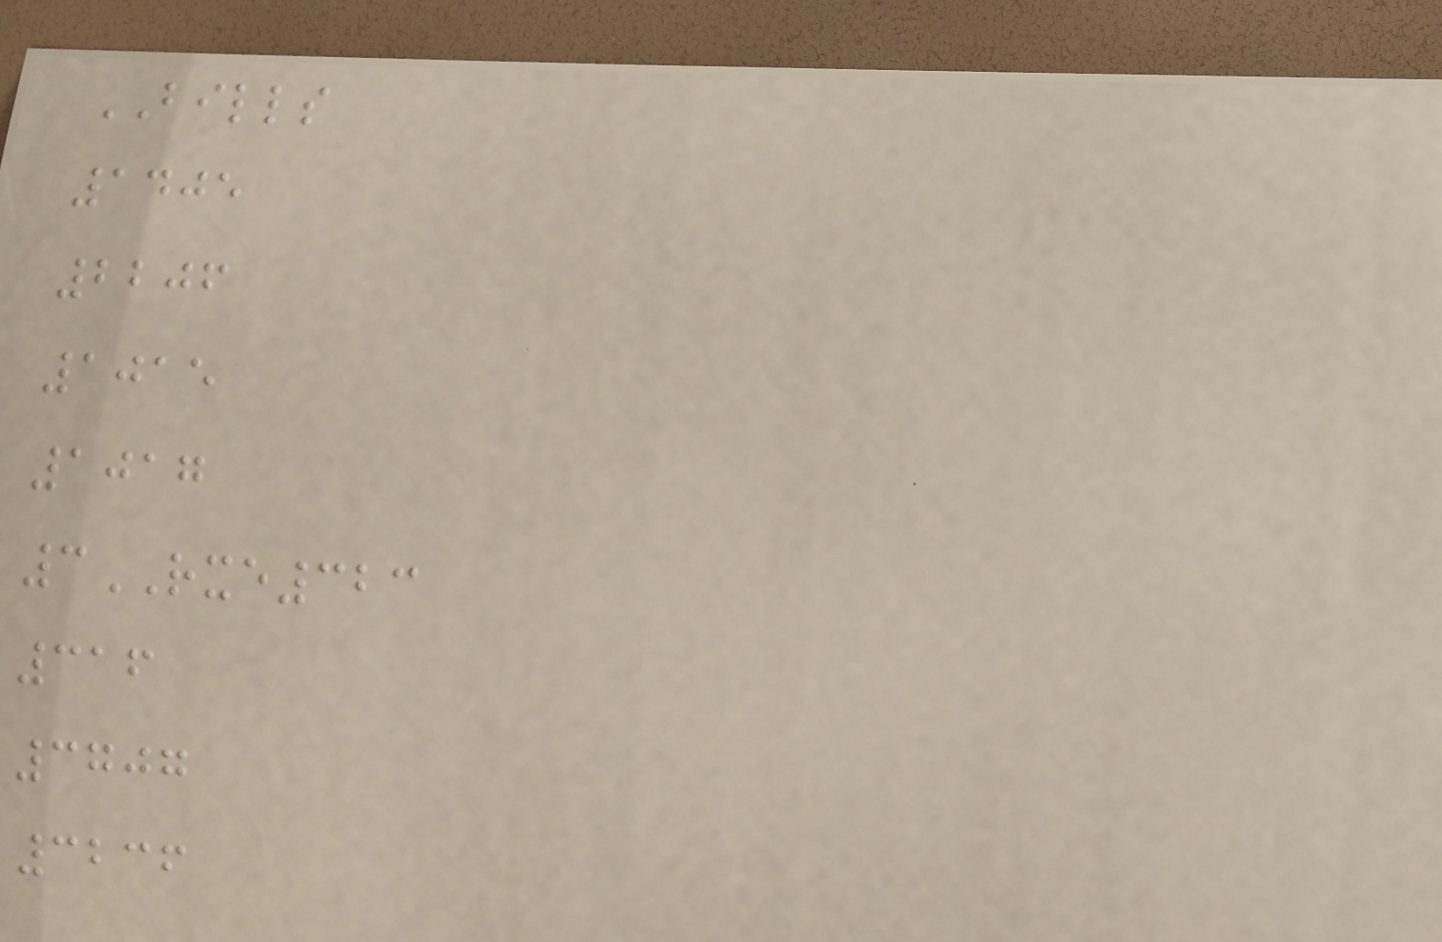BILLS
1405
2206
1015
1017
3RXE323
316
3707
3236
